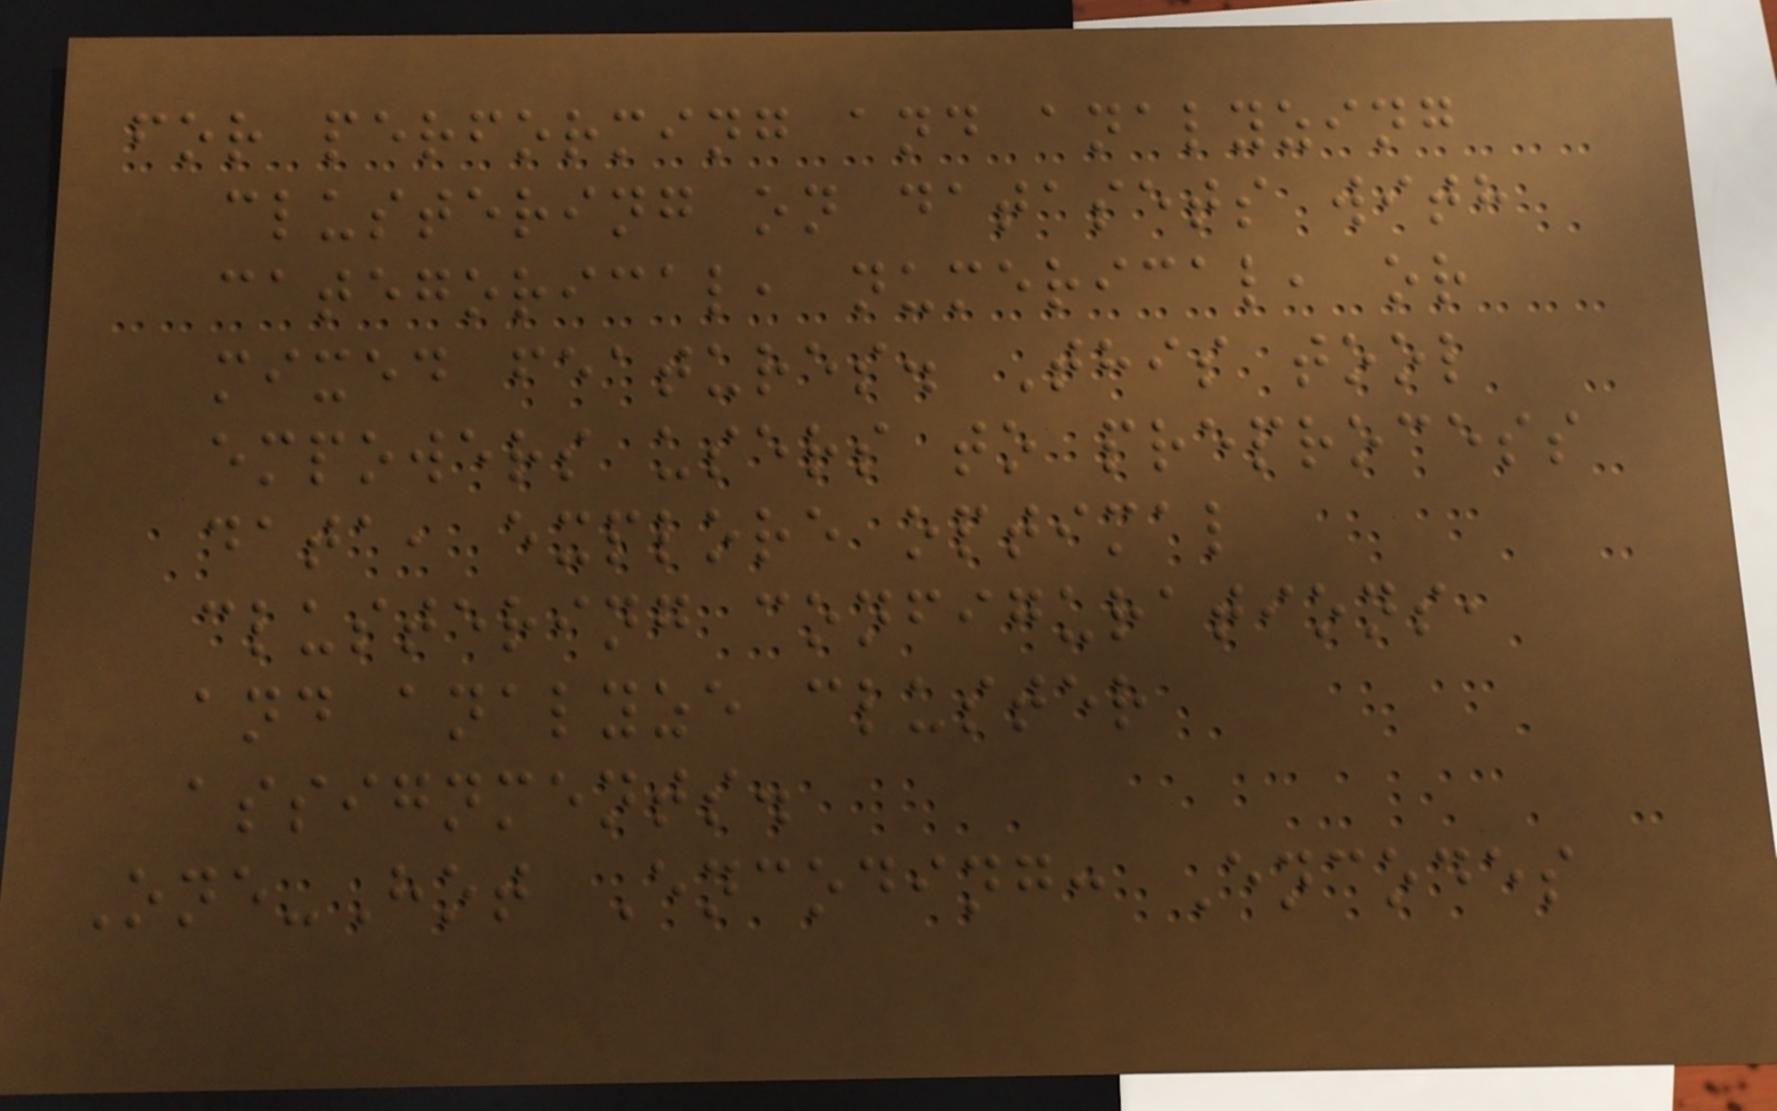for performing and analyzing
clustering on datasets with
categorical, numerical, or
mixed features. This tool
empowers users to preprocess
data, explore optimal
clustering configurations,
and analyze cluster
assignments.
One-Hot Encoding: Encodes
